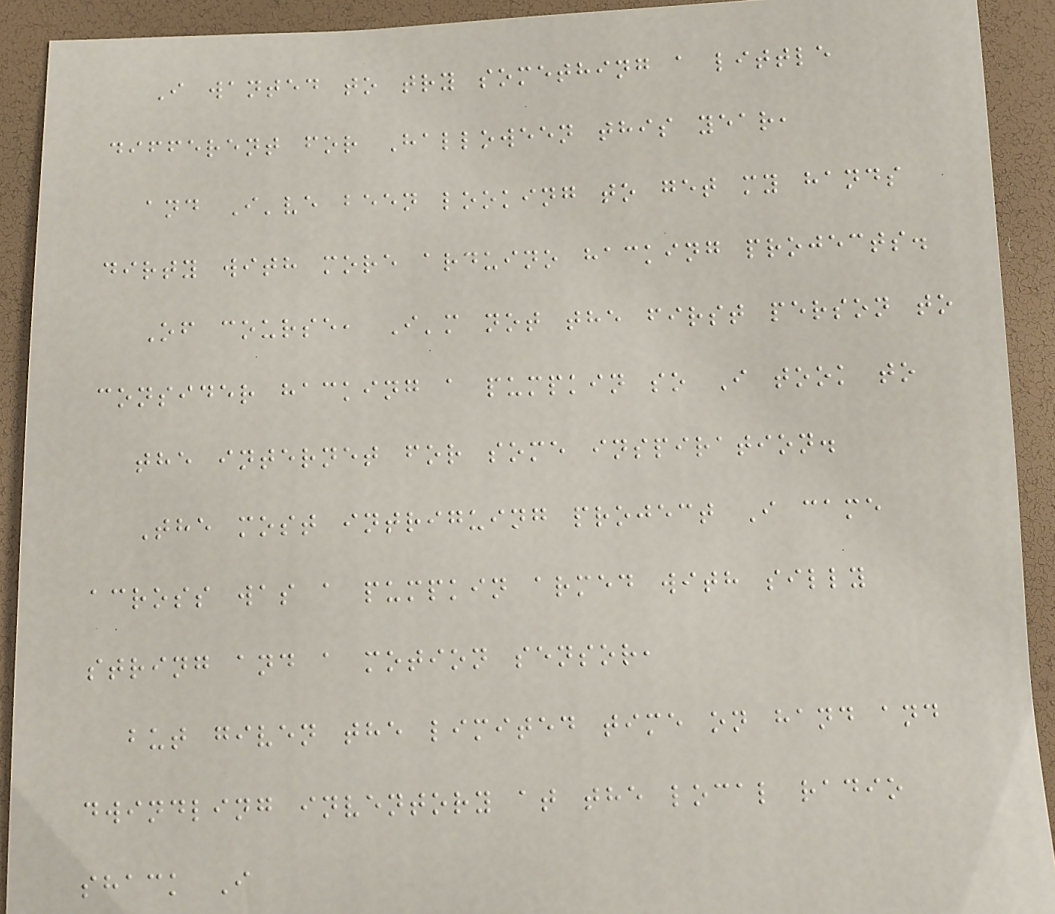I wanted to try something a little
different for Halloween this year,
and I've been looking to get my hands
dirty with more arduino hacking projects.
Of course, I'm not the first person to
consider hacking a pumpkin so I took to
the internet for some inspiration.
The most intriguing project I came
across was a pumpkin armed with silly
string and a motion sensor,
but given the limited time on hand and
dwindling inventory at the local radio
shack I
